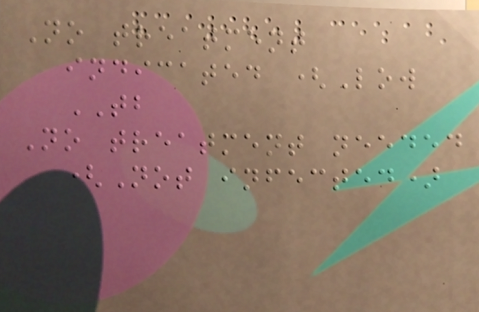No treatment
indicated (Low
TB
No treatment needed
(Not infected)
